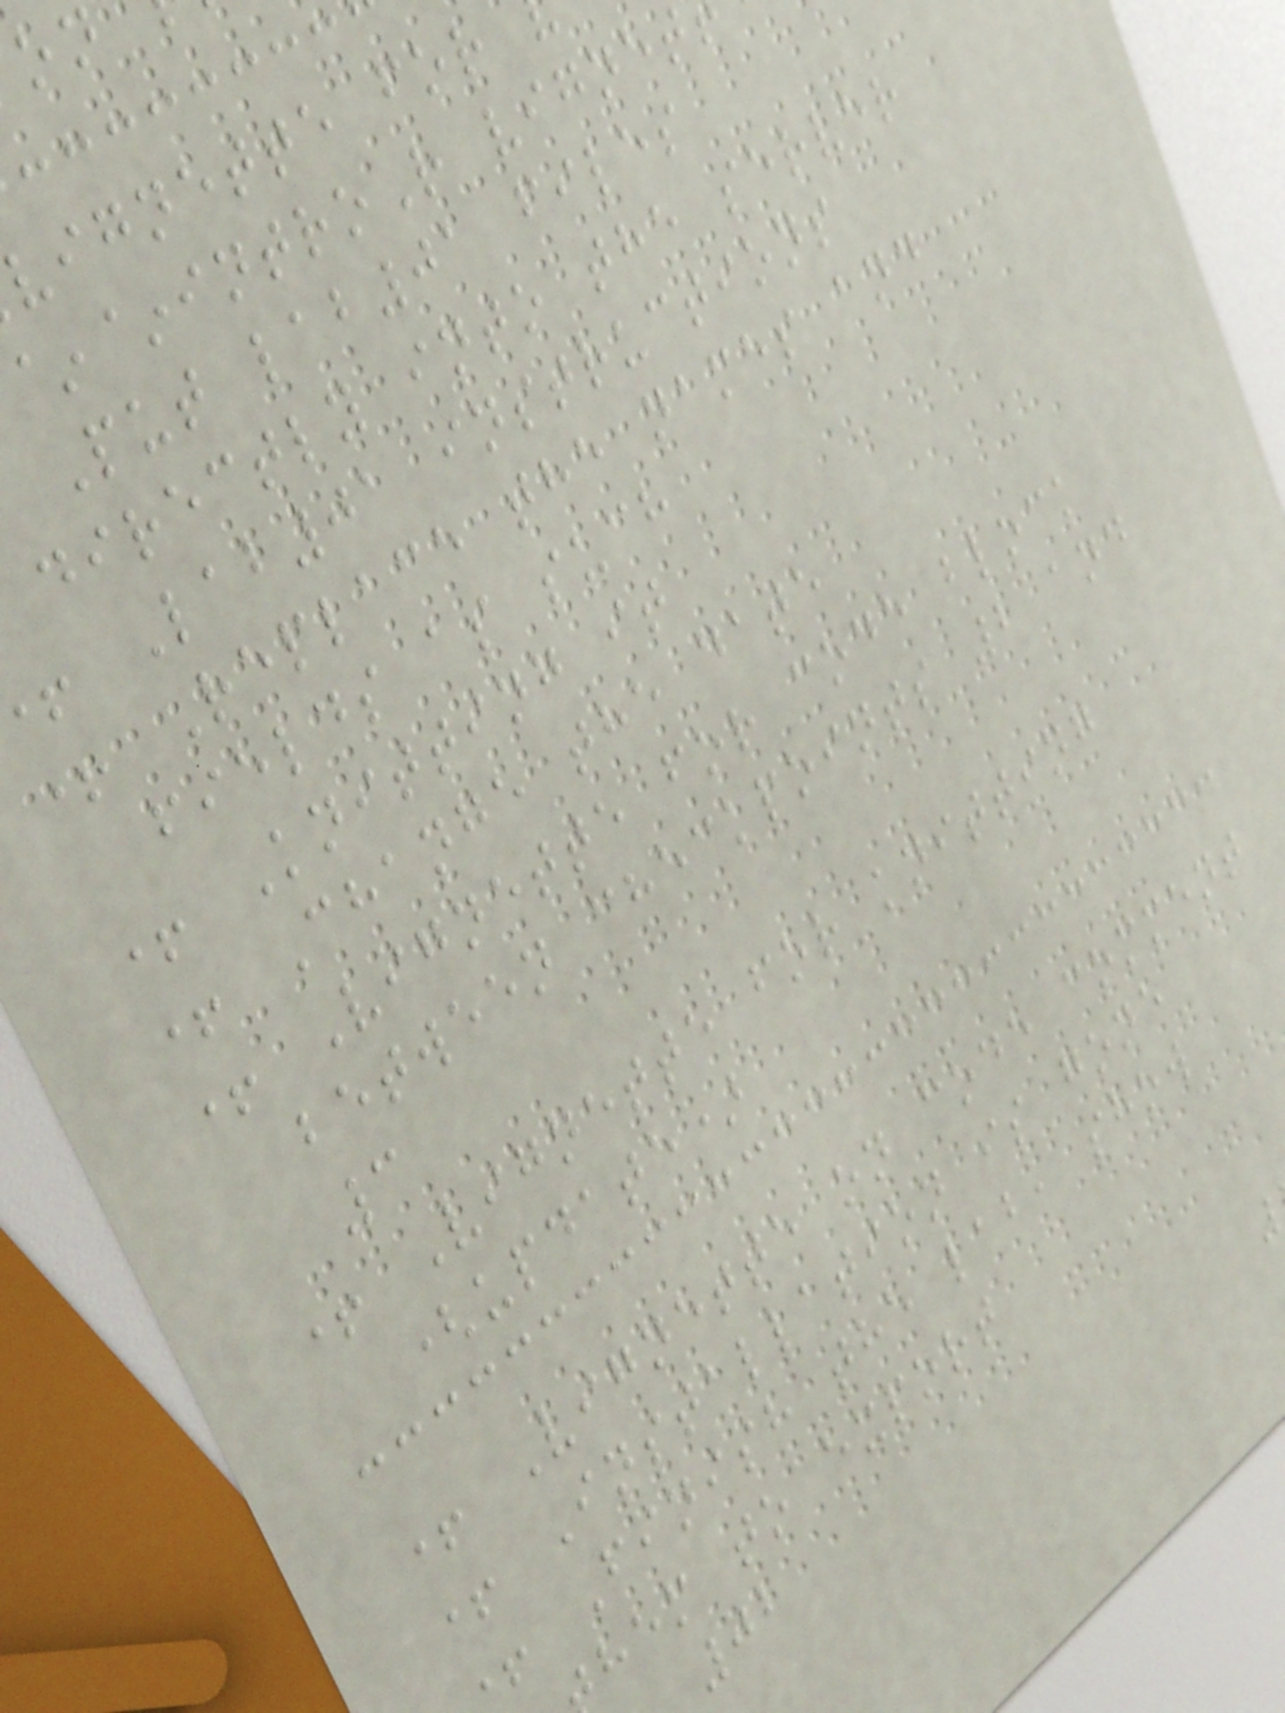vignette for
~introR vignet
Put lab01 files
directly into the server
Lab01 instructions
+ Replace the names and
fields as such
+ Knitting it
+ Change the date
+ Vignette for code block
between checkpoints 2 and
3
+ Vignette for knitting
(update)
+ Vignette on code comment
+ Installation is gone
Finish the lab, show
hem to export
